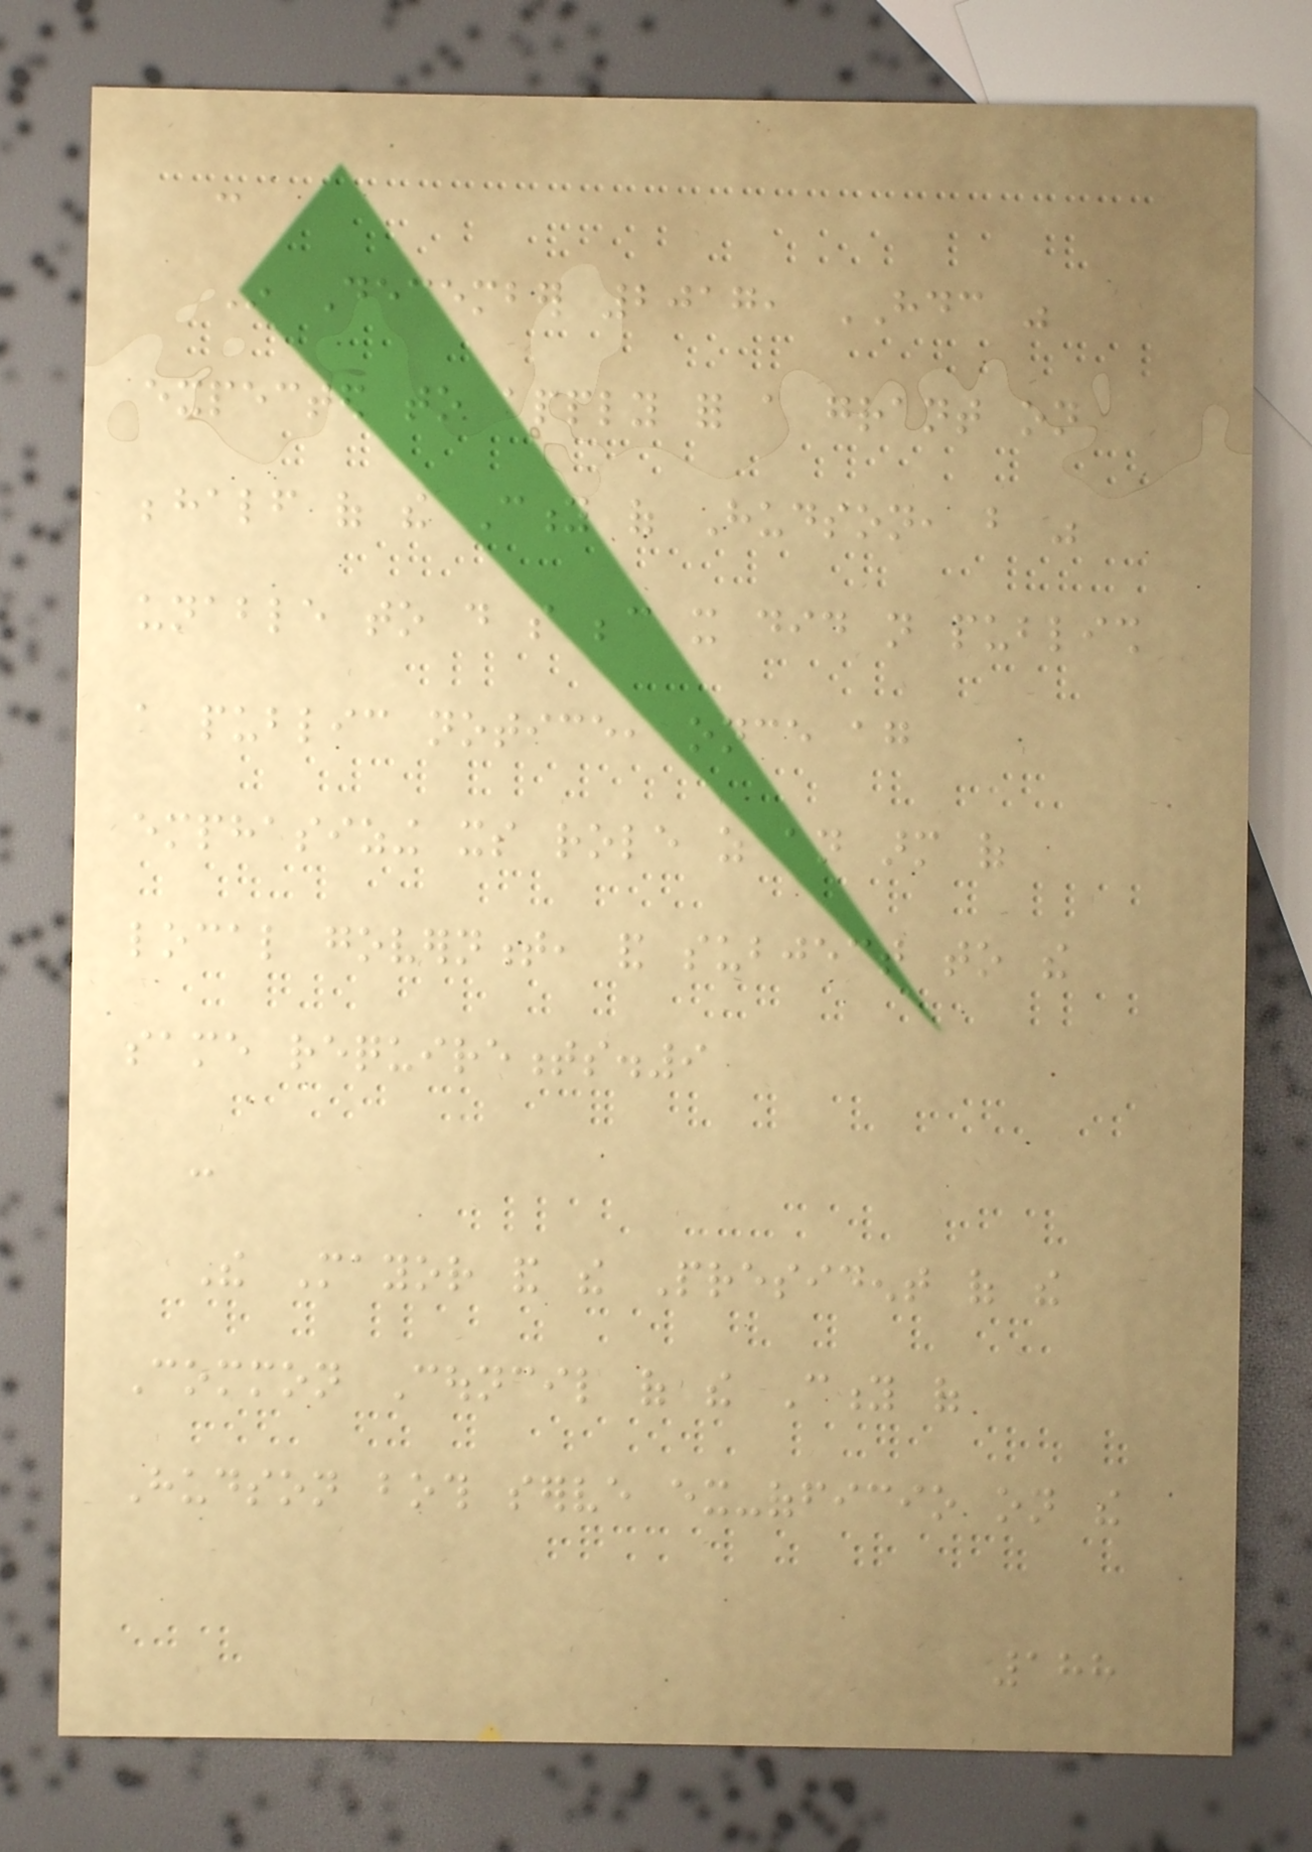-
In December 2017, HDC was
expected to apply for a grant on
behalf of the City of Hudson, but was
unable to do so because it did not publish
a public notice, once again
emphasizing its role as an arm of
local government, and subject to the
same requirements.9
-
The Mayor and the President of the
Common Council of the City of
Hudson both serve ex-officio on the
188
